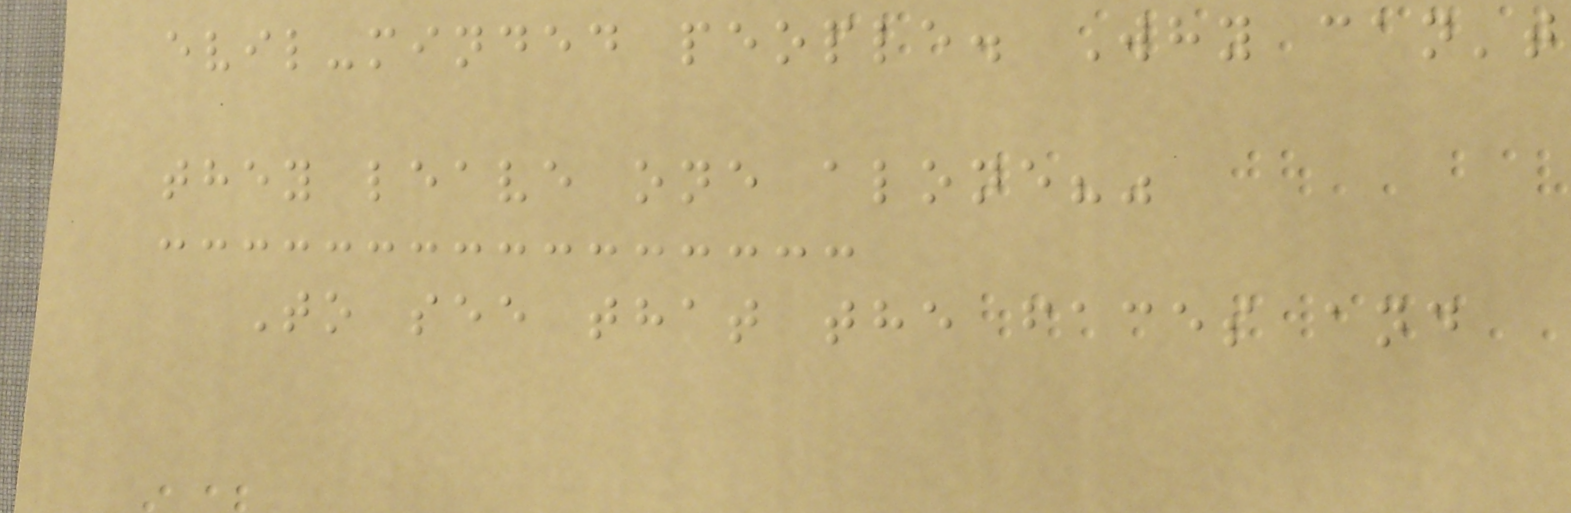evil-minded people. Why can't
they leave one alone?"
To see that the faces and
